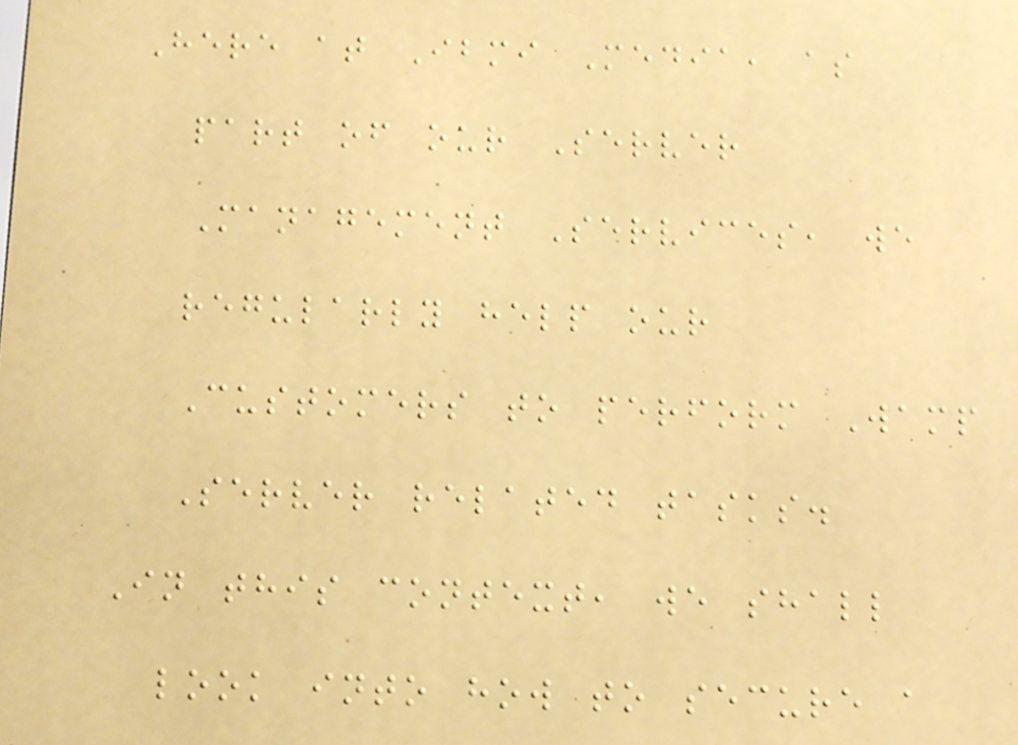Here at Ibmi Media, as
part of our Server
Management Services, we
regularly help our
Customers to perform Wamp
Server related tasks.
In this context, we shall
look into how to secure a
